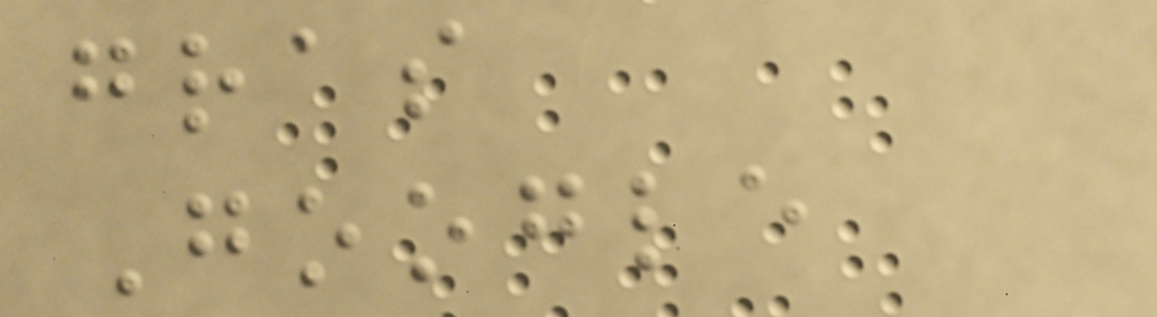gras
Google
